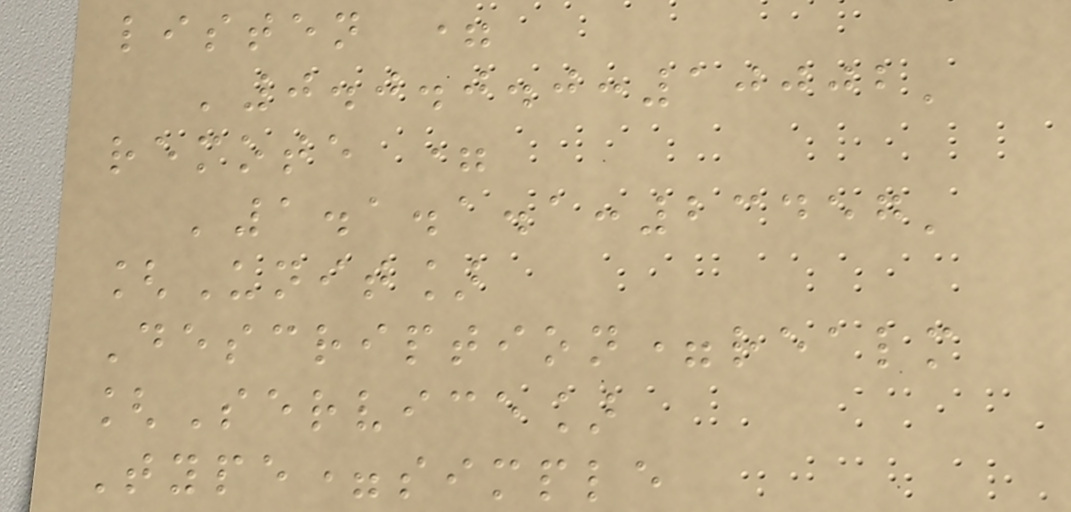listen =
'0.0.0.0:10002'
remote =
'1.1.1.1:23457'
[Unit]
Description=realm
[Service]
Type=simple
